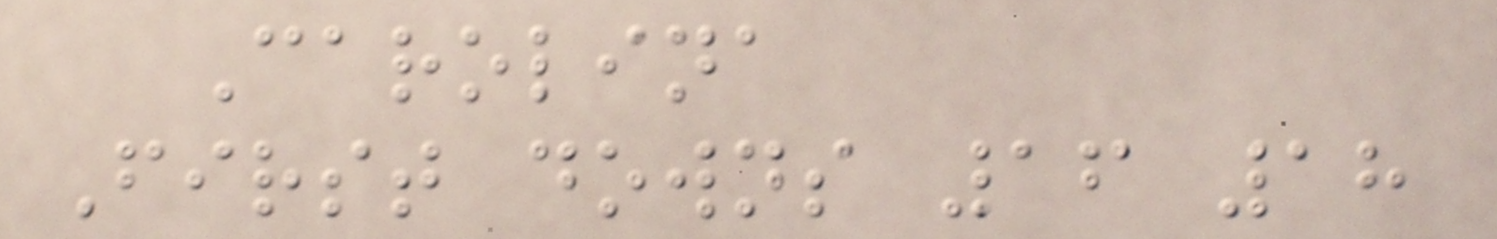Carolina
First downs 16 18
